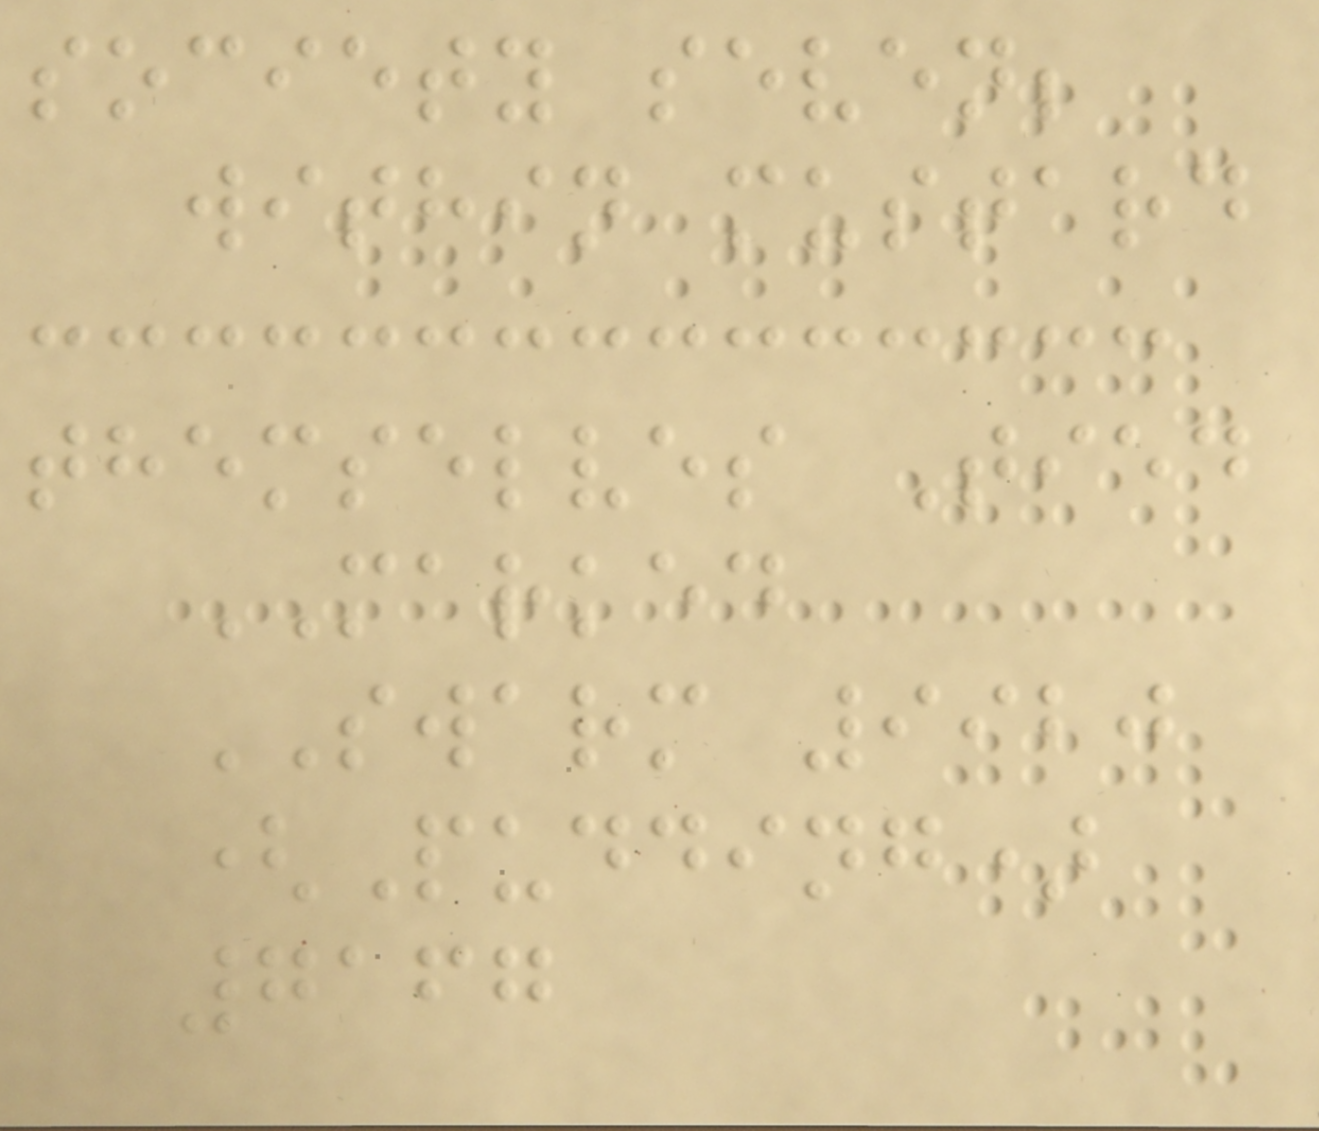society seven;
within mustard
themselves Tied
MARKED
SWARM 9920
(Pudding)
7167
